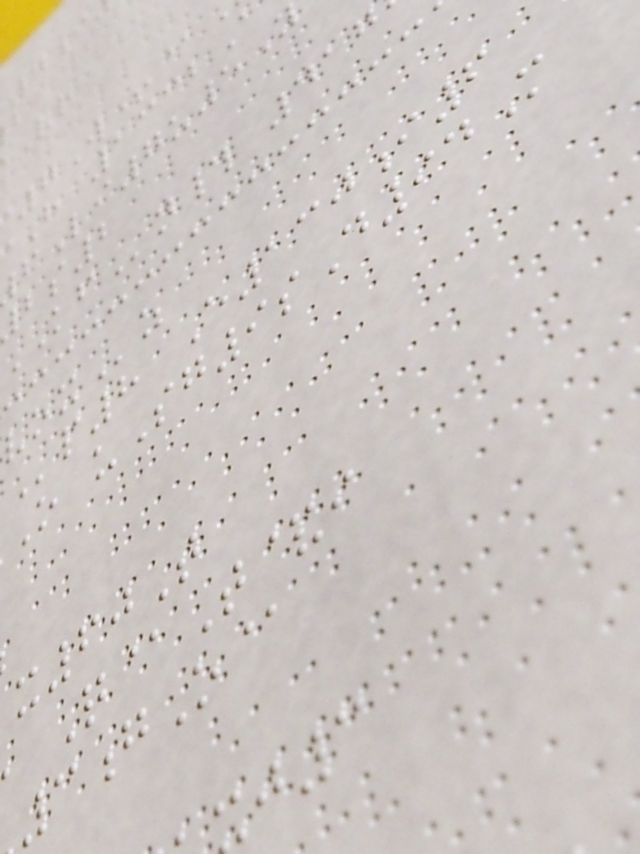H 1332
Li7u5Y
n# 417
p8 E130i6
O uSg9sD94M
x60T
Q@T&i
3gO@
